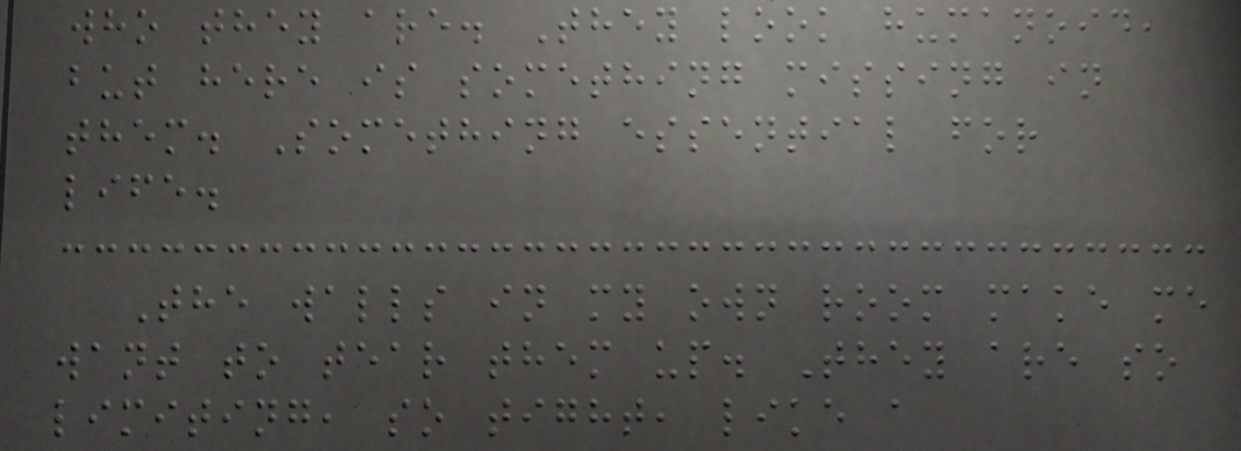who they are. They look humanoid,
but here is something missing in
them. Something essential for
life.
The walls in my own room make me
want to tear them up. They are so
limiting, so tight, like a
